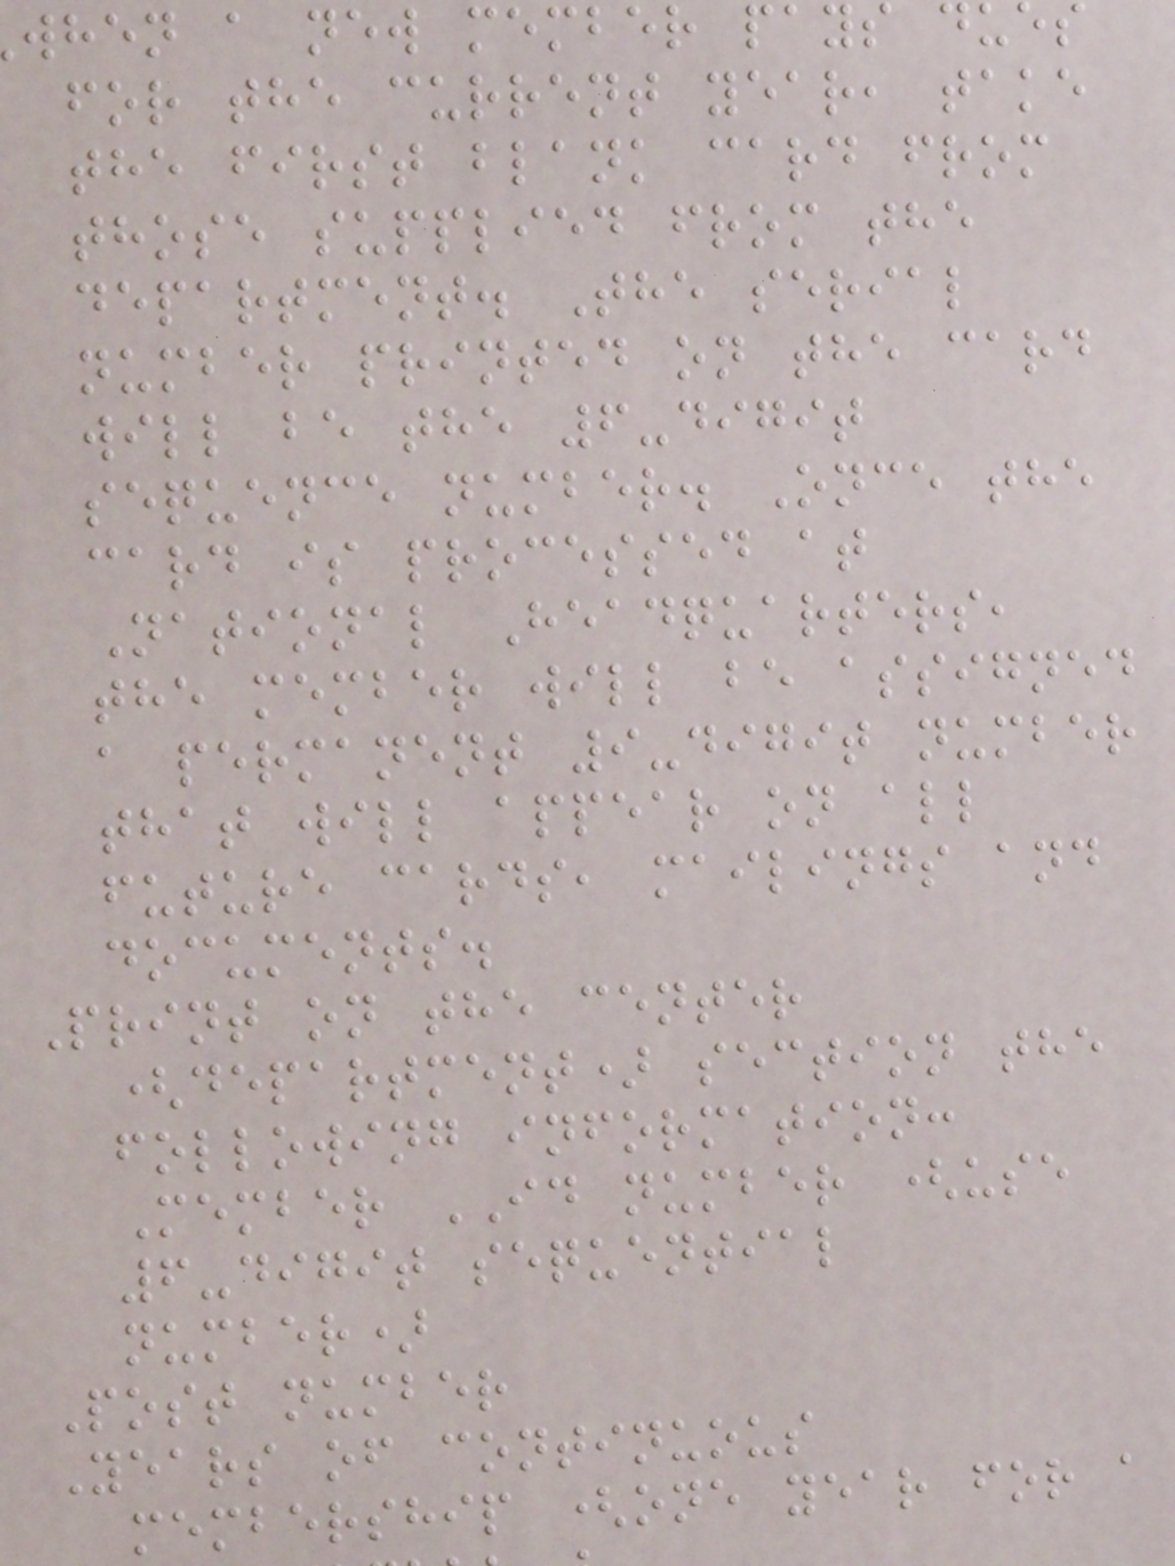when a new member pays due
for the current year, take
the first blank card from
those supplied from the
department. The serial
number printed on the card
will be the 6-digit
sequence number. Once the
card is processed at
National Headquarters,
the member will be assigned
a permanent 9-digit number
that will appear on all
future cards, mailings and
documents.
Print on the center
(department) section the
following information:
Member ID number (use
6-digit sequential
number)
Post number
Years of continuous
membership (one year for a
